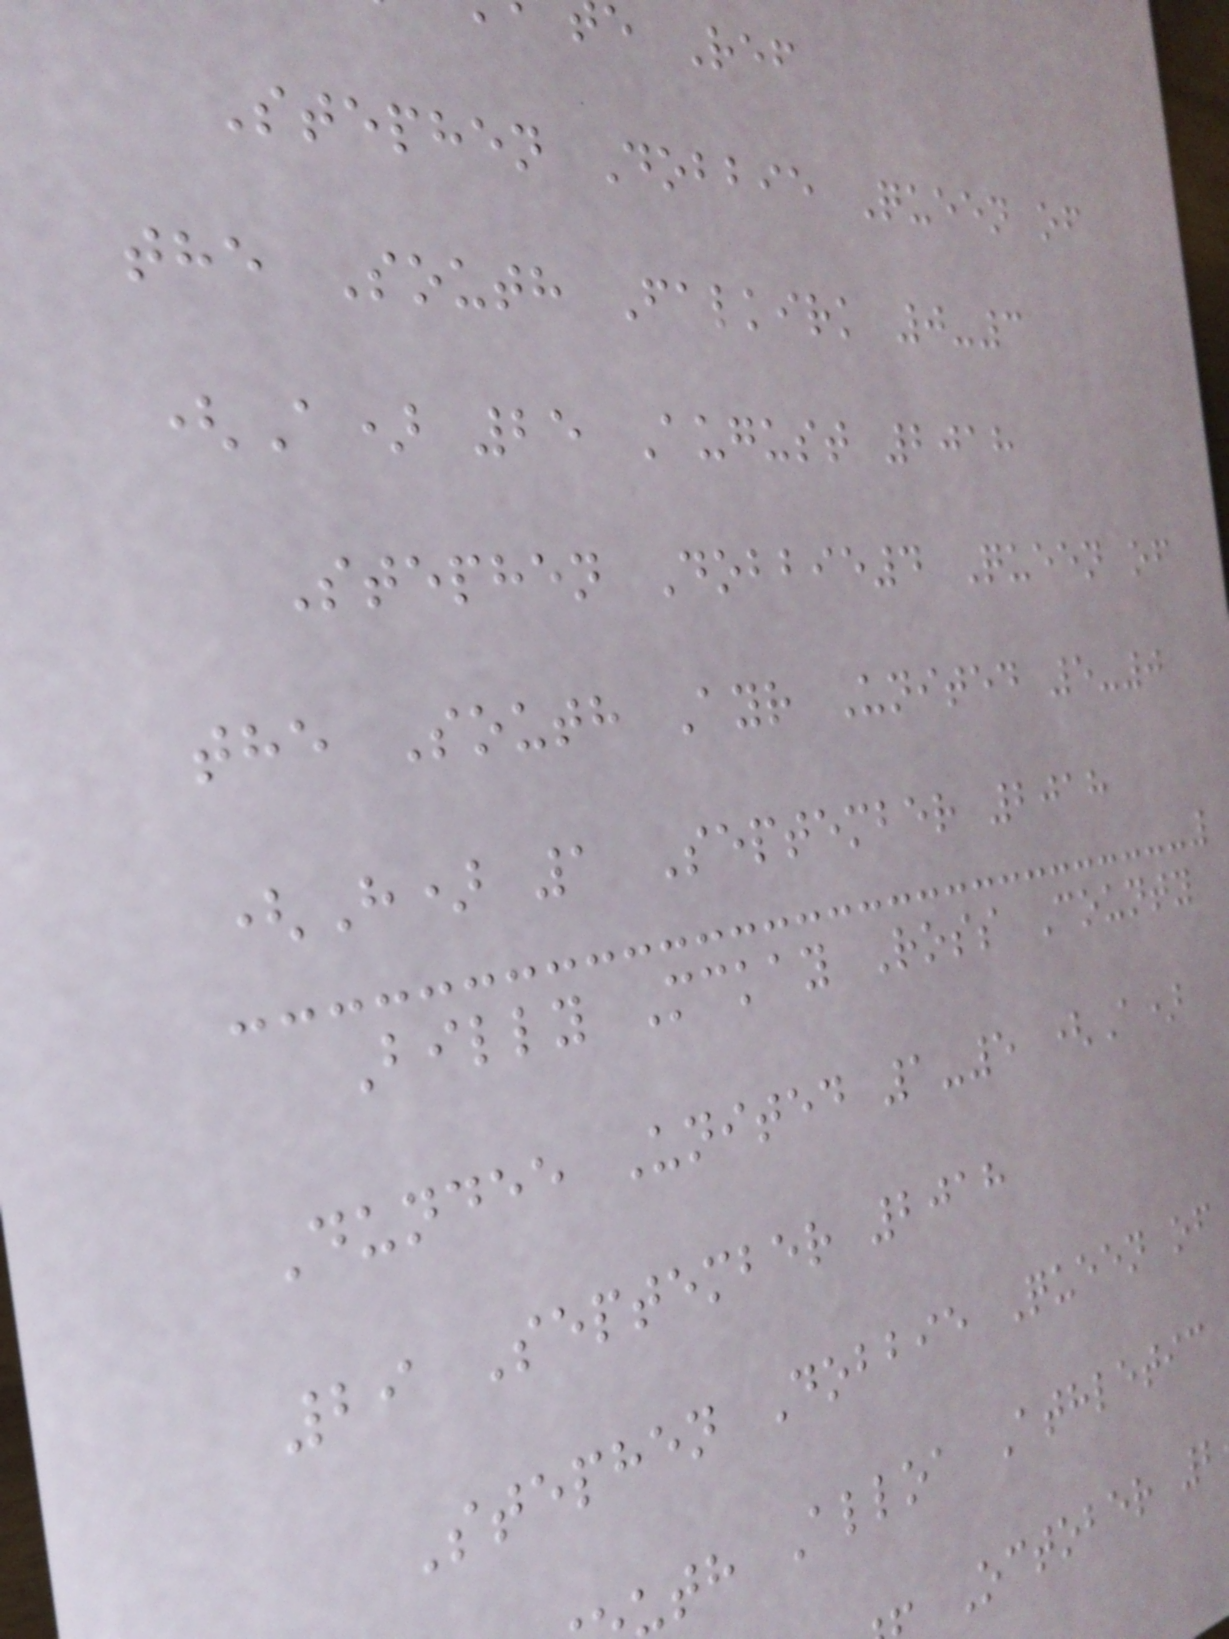e Ref
Stephen Dobbie Queen of
the South Falkirk 0-3
(A) 25 August 2018
Stephen Dobbie4 Queen of
the South Ayr United 5-0
(H) 1 September 2018
Billy Mckay Ross County
Dundee United 1-5 (A)
29 September 2018
Stephen Dobbie Queen of
th Alloa Athletic
October 2
